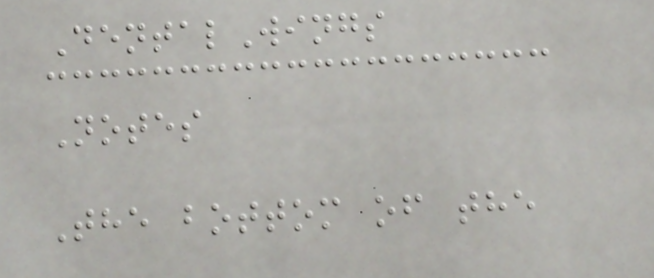DentalWings
Notes
The bottom of the
